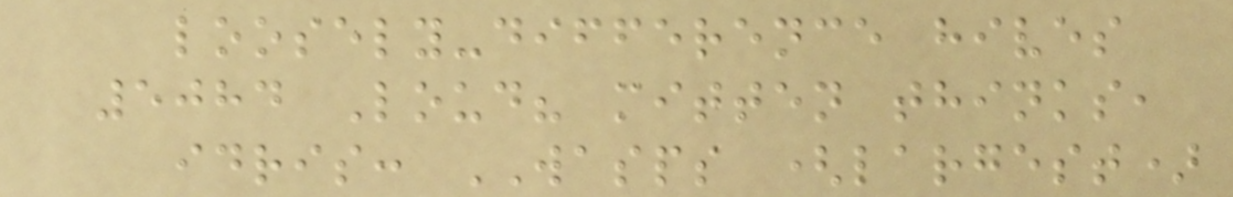loosely-difference hives
5084 Loud? mitten thinks,
idris: WASPS (largest)
